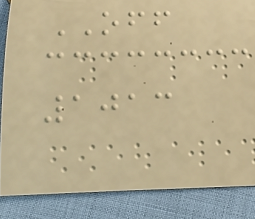OFF
1013
